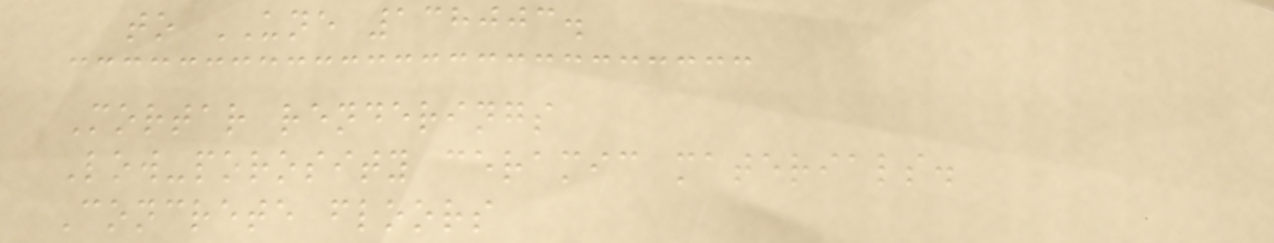to UNE 138003.
Mortar renderings
Low-porosity ceramic materials.
Concrete floors
